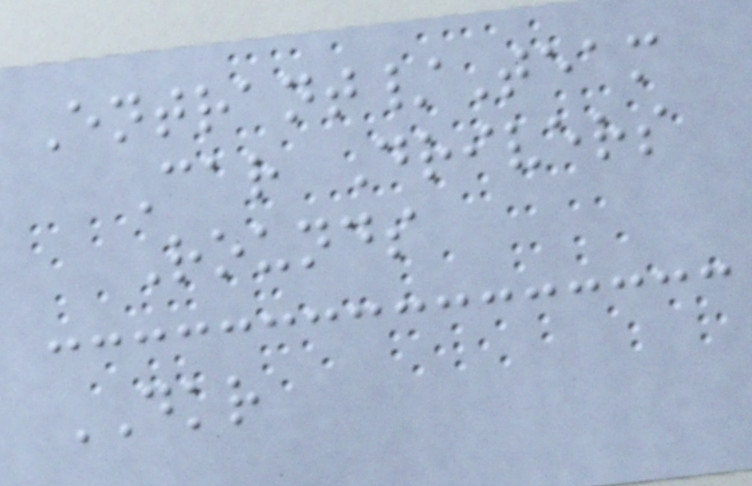Entrant/Team
Car Drivers
Rounds
DKR
